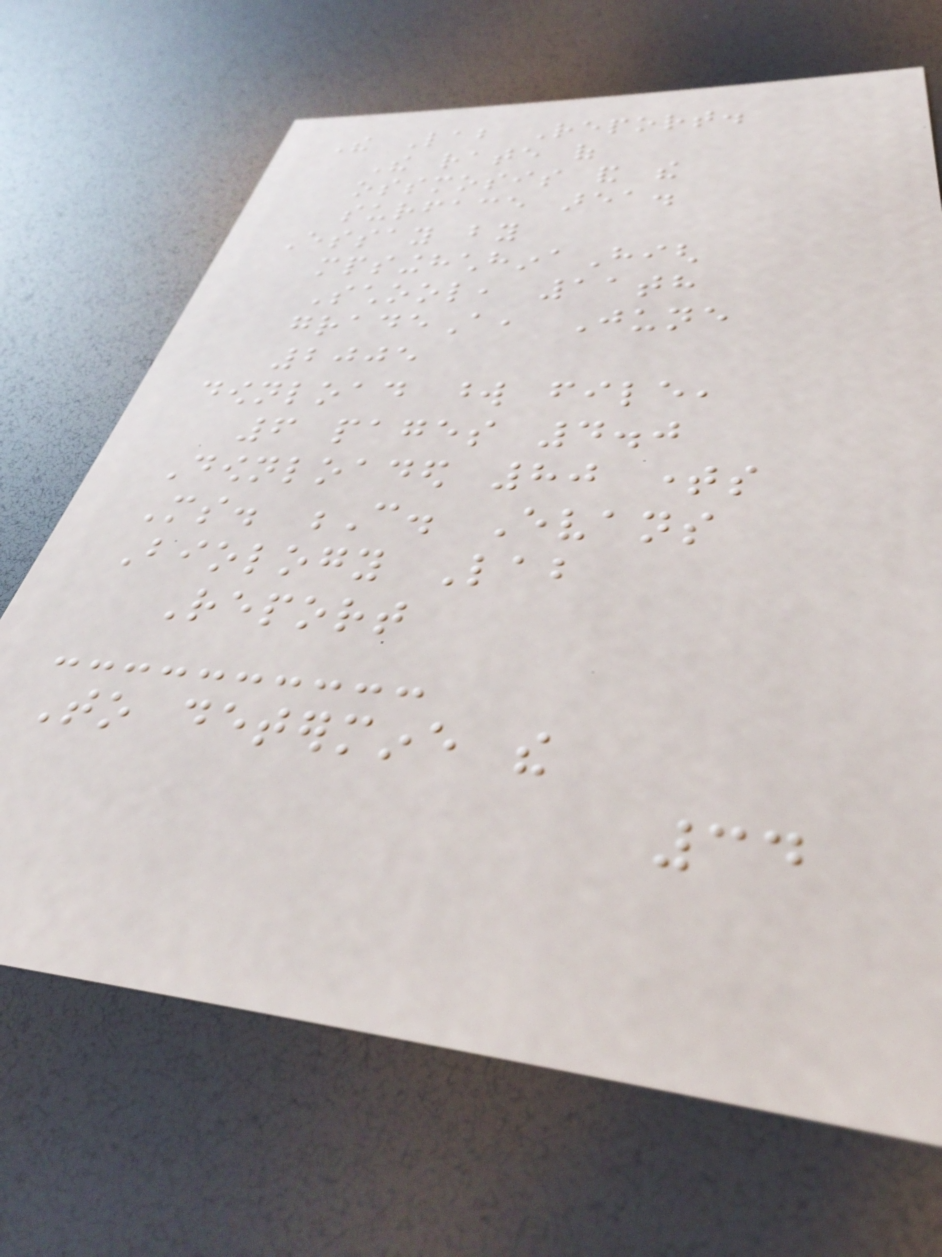The Lab Report.
The rate of
ossmosis and the
surface area.
Essay by
mpsinghchhinaHigh
School, 11th
gradeA, June
2005
download word file,
6 pages 4.0
Downloaded 80 times
Ms. C. Evans
Biology Lab
Report
To determine the
34
